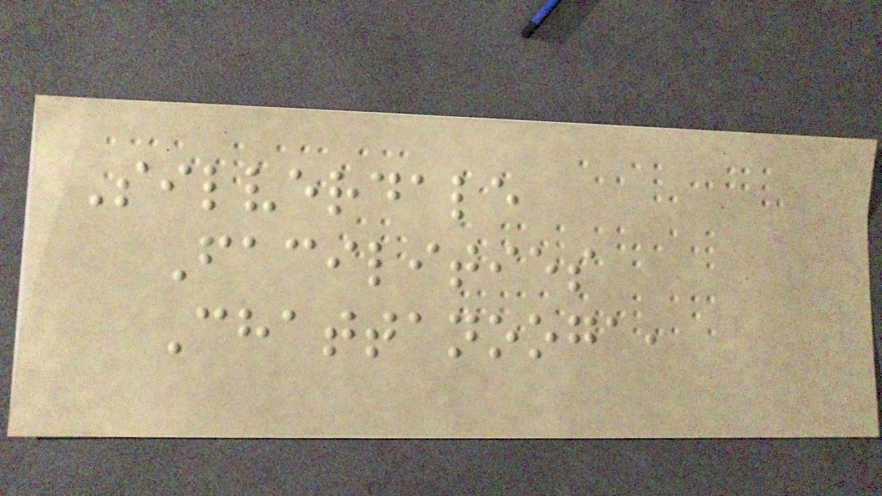Silverdale
Facilities
Chattanooga,
